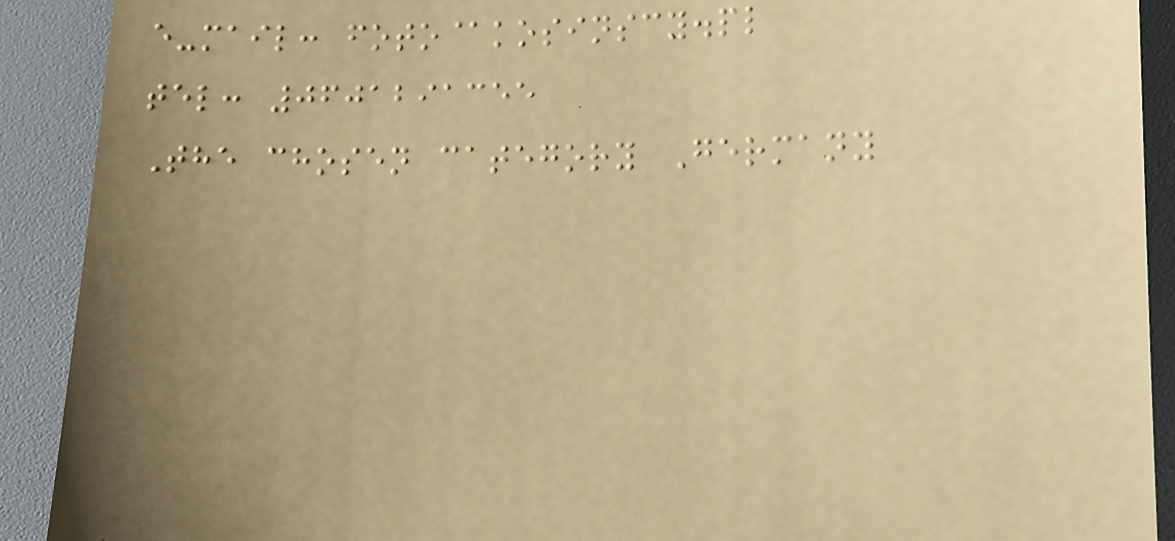e-mail: foto@kosinscy.pl
tel: 0601291355
The chosen category Germany
